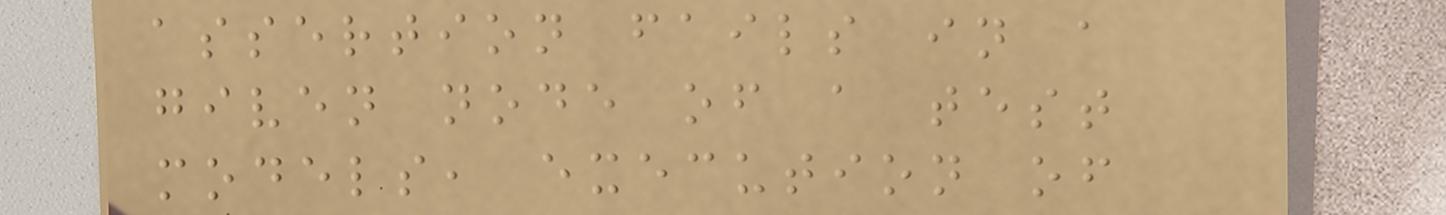assertion fails in a
given node of a test
models, execution of
